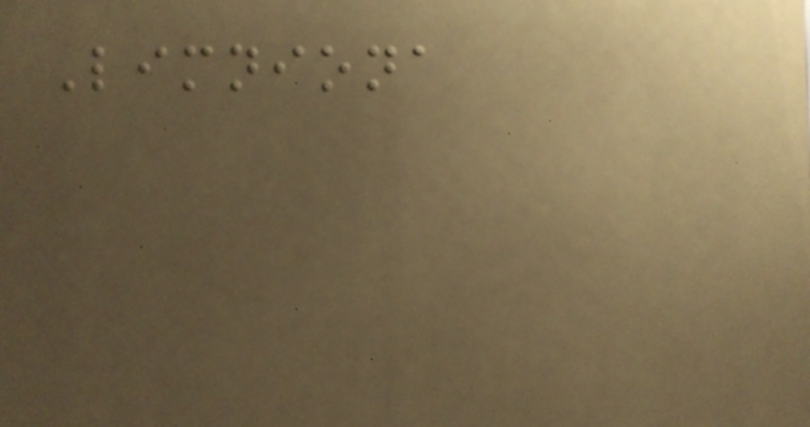Limniona
